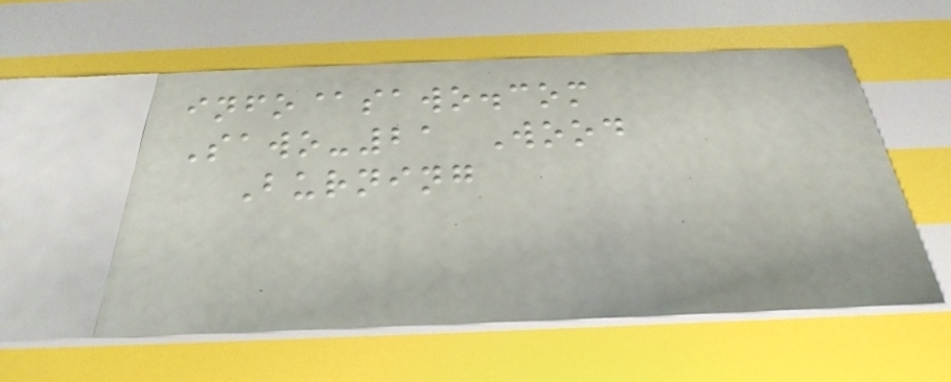info@sawo.com
Sawo-21 Wood
Burning
